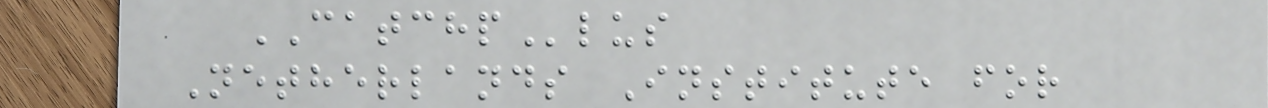CATCHPlus
Netherlands Institute for
